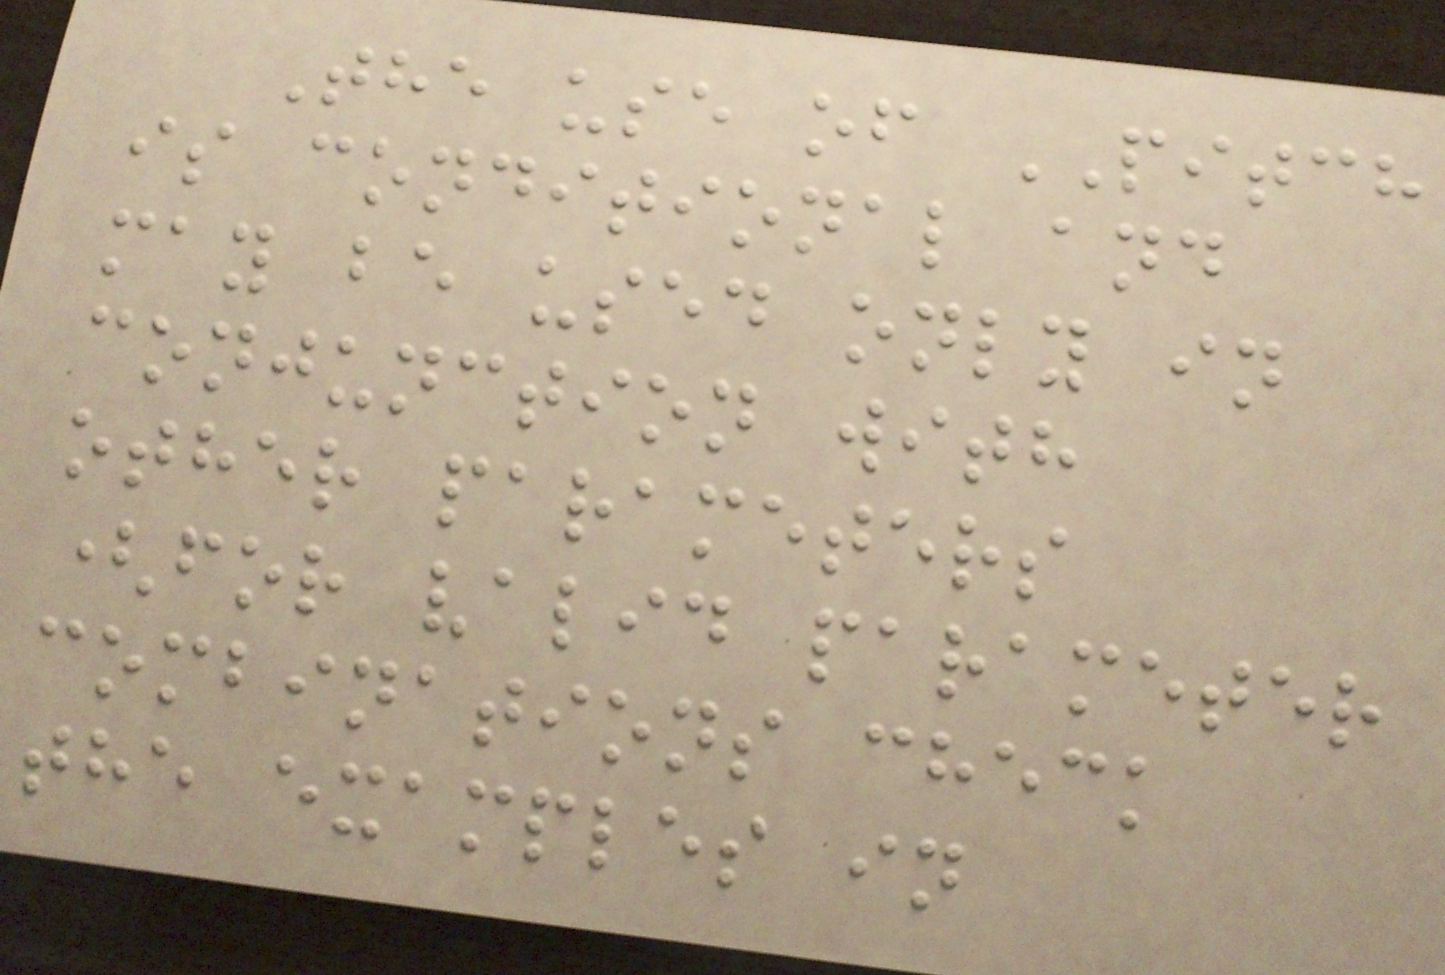The use of PITCH
is conditional and
may be used only in
conjunction with
other parameters
(for valid parameter
combinations check
the examples in
